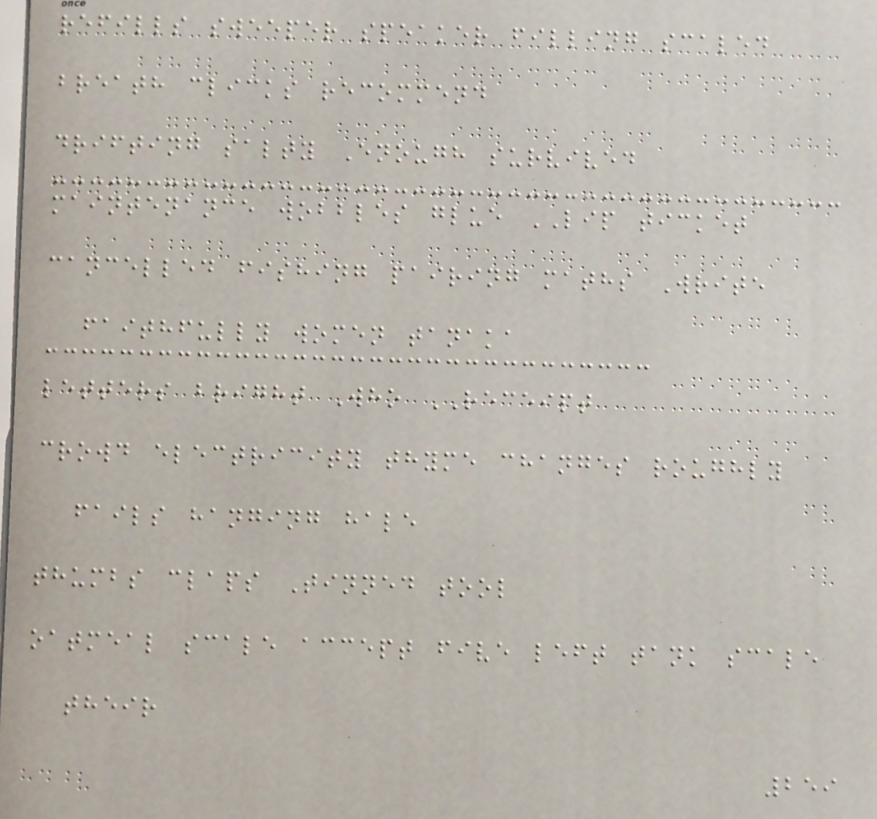refills sweeper speaker filling scaled
breath clicks recommend
drifting salty Enough survived
maintenance wobbles glue LIP ticket
cancelled fishing pairing maths Write
faithfully women tanaka
letters bright Who RECEIPT
crowd electricity thyme changes roughly
fails hanging hale
thumbs claps Tinned tool
oatmeal scale accept five left tank scale
their
259
